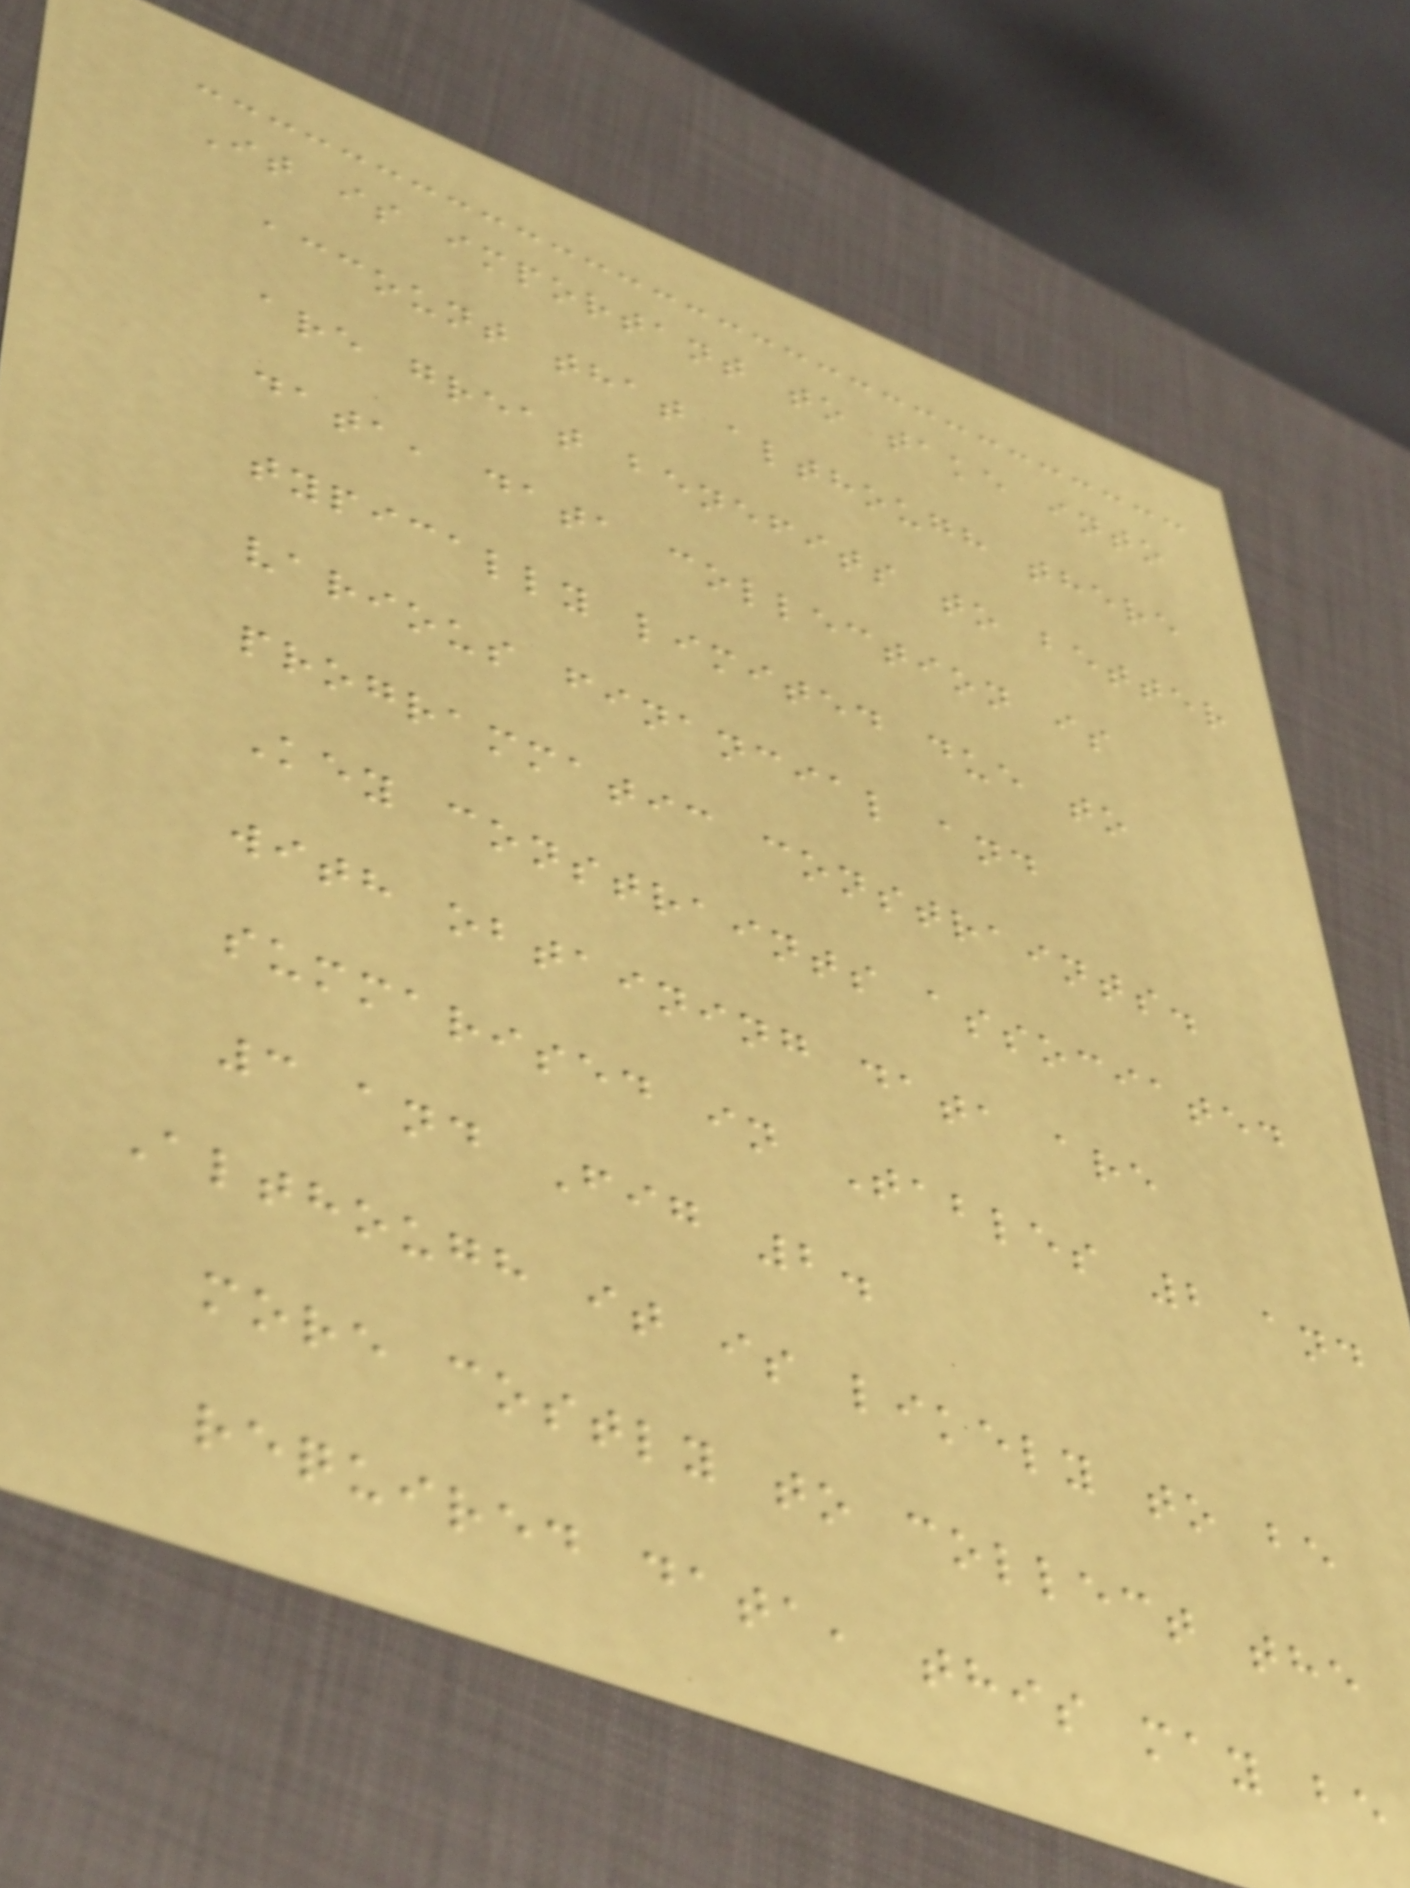It is important to take into
account that although there
are great benefits to better
data, data collection is
typically limited due to
various financial and
programmatic constraints.
Key constraints associated
with obtaining data are
summarised in Tables 2 and
3 and Fig 2.
Although it is likely to be
more costly to collect the
required data, this may be
